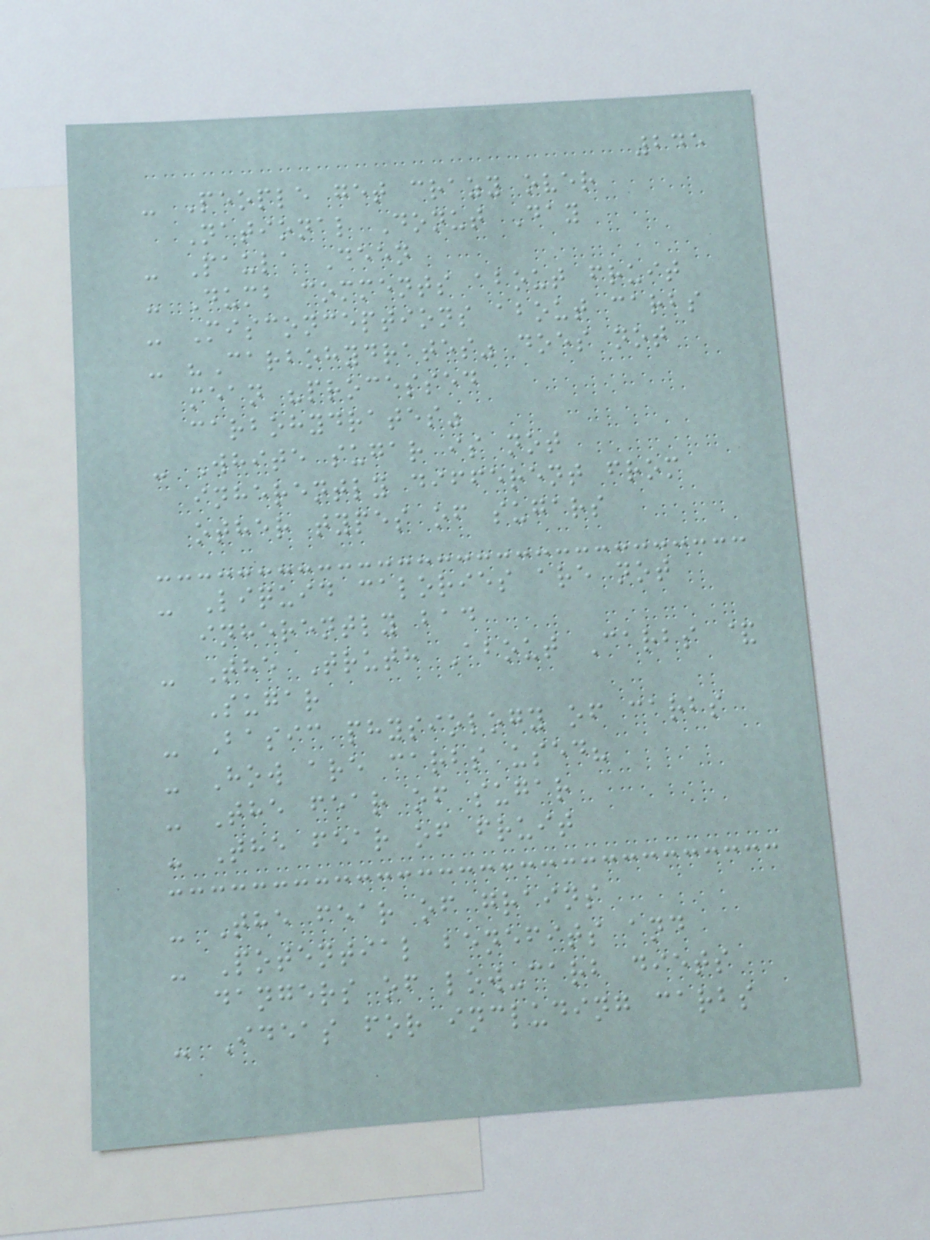245
- People get crazy over
National Donut Day
- Paula Deen
- Dumb comments about fruit
- Misconceptions about carbs
- "Carbohydrates" does not
mean "processed
carbohydrates"
- White sugar is not
inherently different from
other types of sugars
- Liquid calories are not
inherently bad
- The Truth About Carbs &
Sugar
- Basic physiology of carbs
- How are carbs used?
- The fear of sugar
- The fear of fruit
- The fear of grains
- Potential benefits and
dangers of low-carb diets
- Ideas for including carbs
